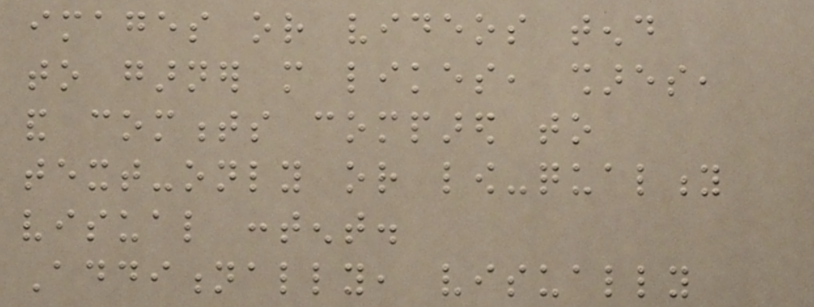images or videos tend
to garner more likes, shares,
and comments compared to
text-only or low-quality
visual content.
Additionally, visually
